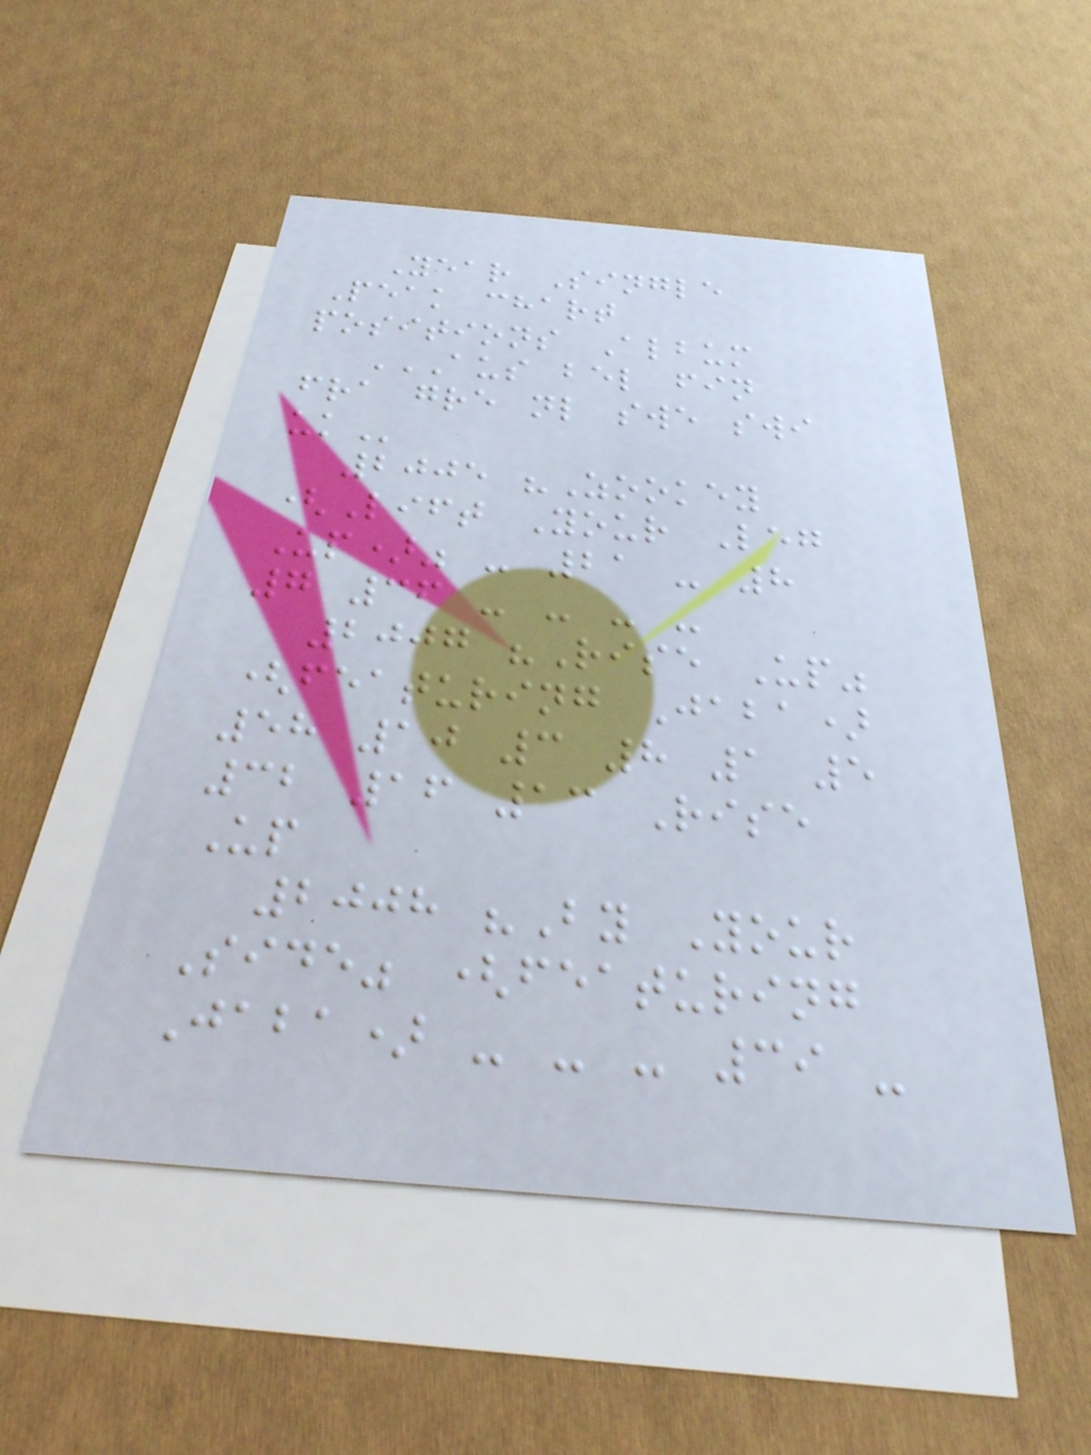Year Single
Peak chart
positions Album
AUS BEL FIN
FRA GRE NL SWE SWI
UK
2005 "Zookey
(Lift Your Leg
Up)" - 21 - 8
7 36 - - - -
2007 "Rise Up"
(featuring Jaba)
58 10 3 8 1 5
32 16 13 Rise
Up
2008 "By Your
Side" (featuring
Jaba) - - - 39 -
